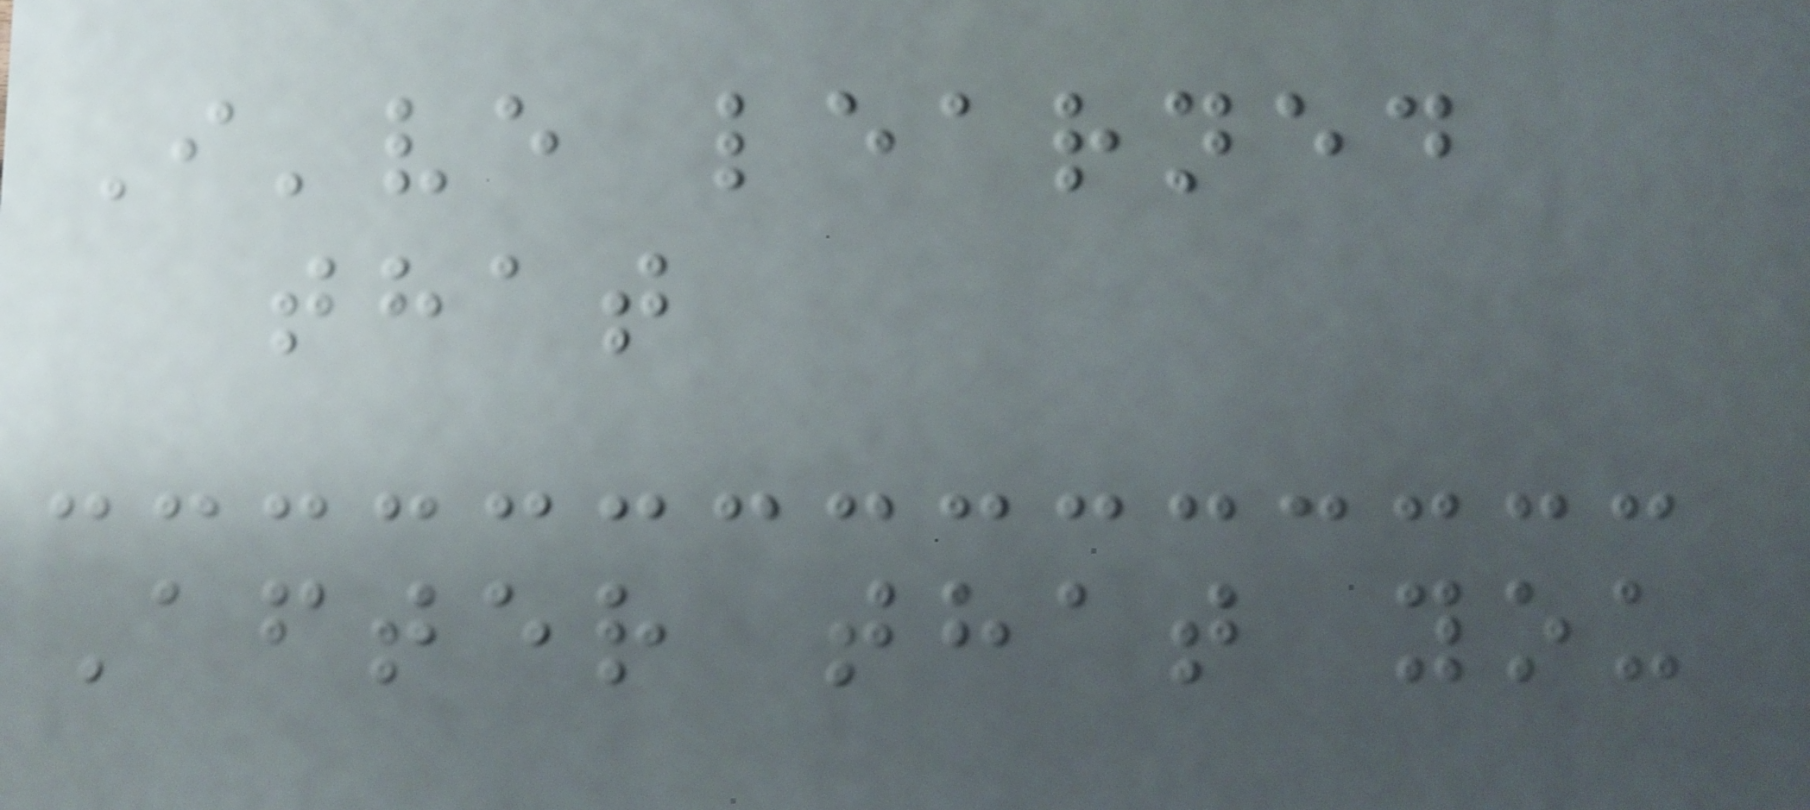I've learned
that
After that you
